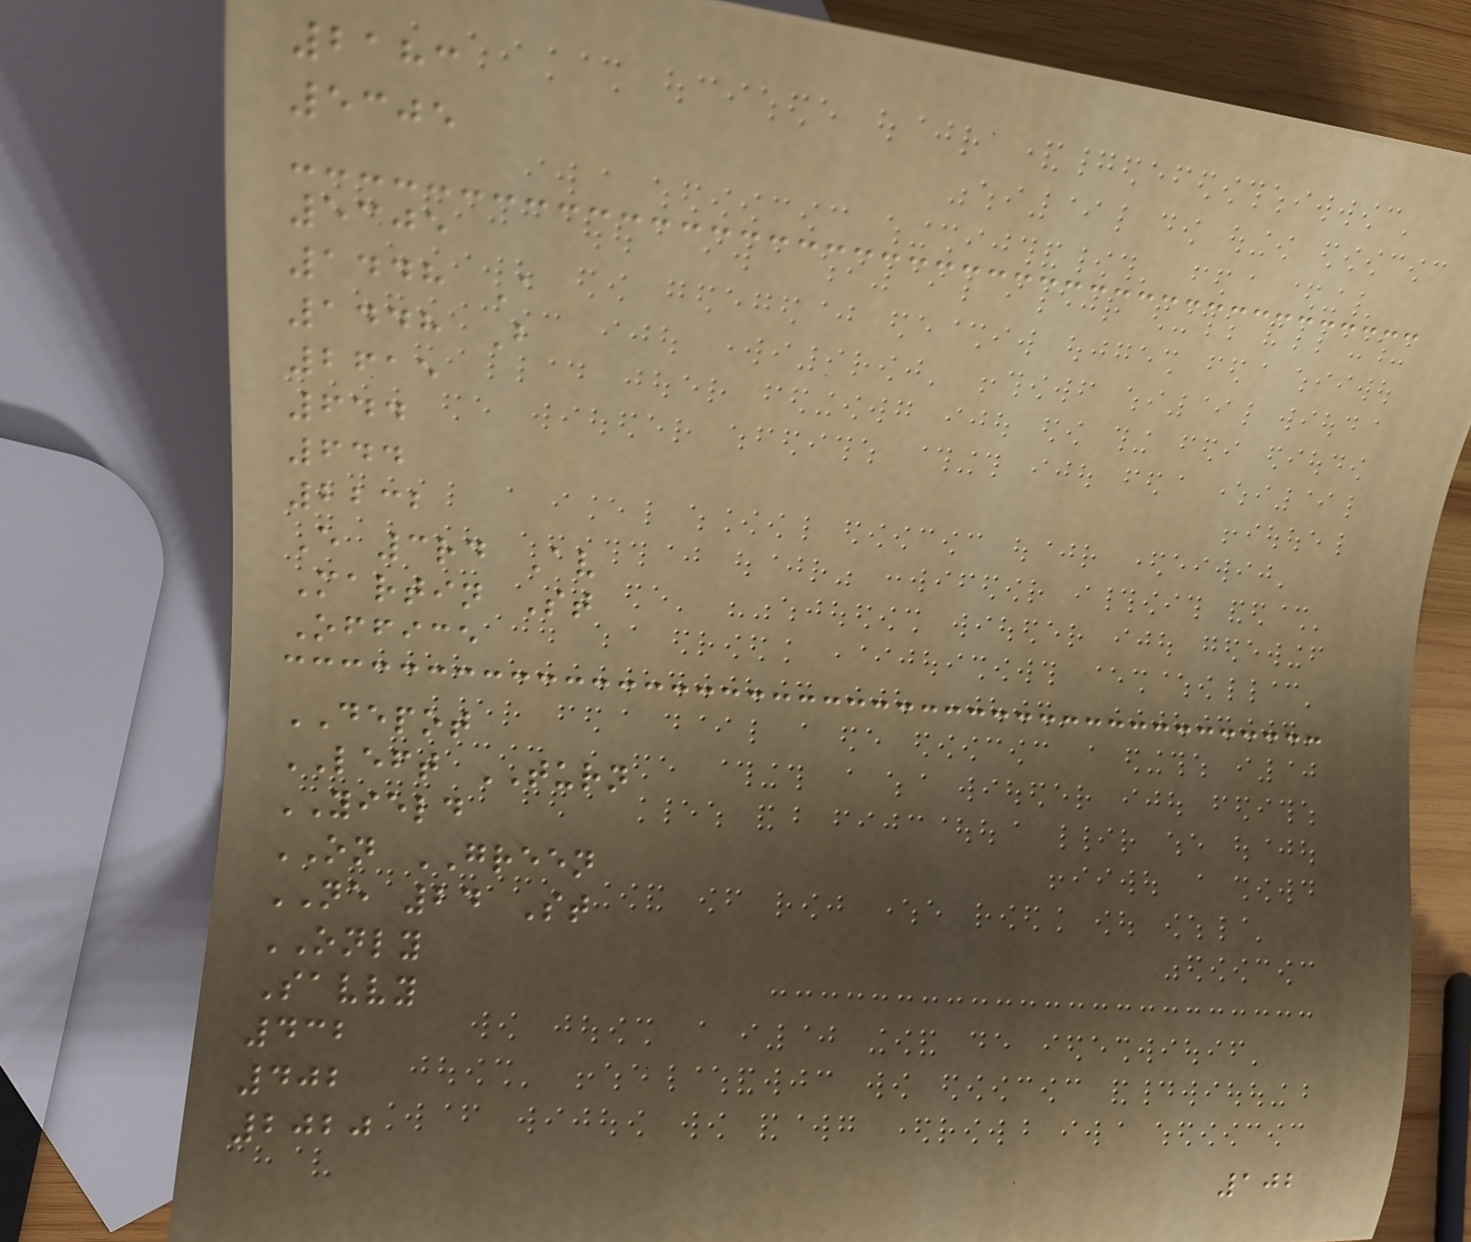2183
5305
5305
1448 A
1448 B
2615
644
644
2232
E 3rd Av
Martin St
Office
DEPOT
LEFT TURN
YIELD
ON GREEN
NE 24 St
ONLY
Savvy
432
402
2020
102
